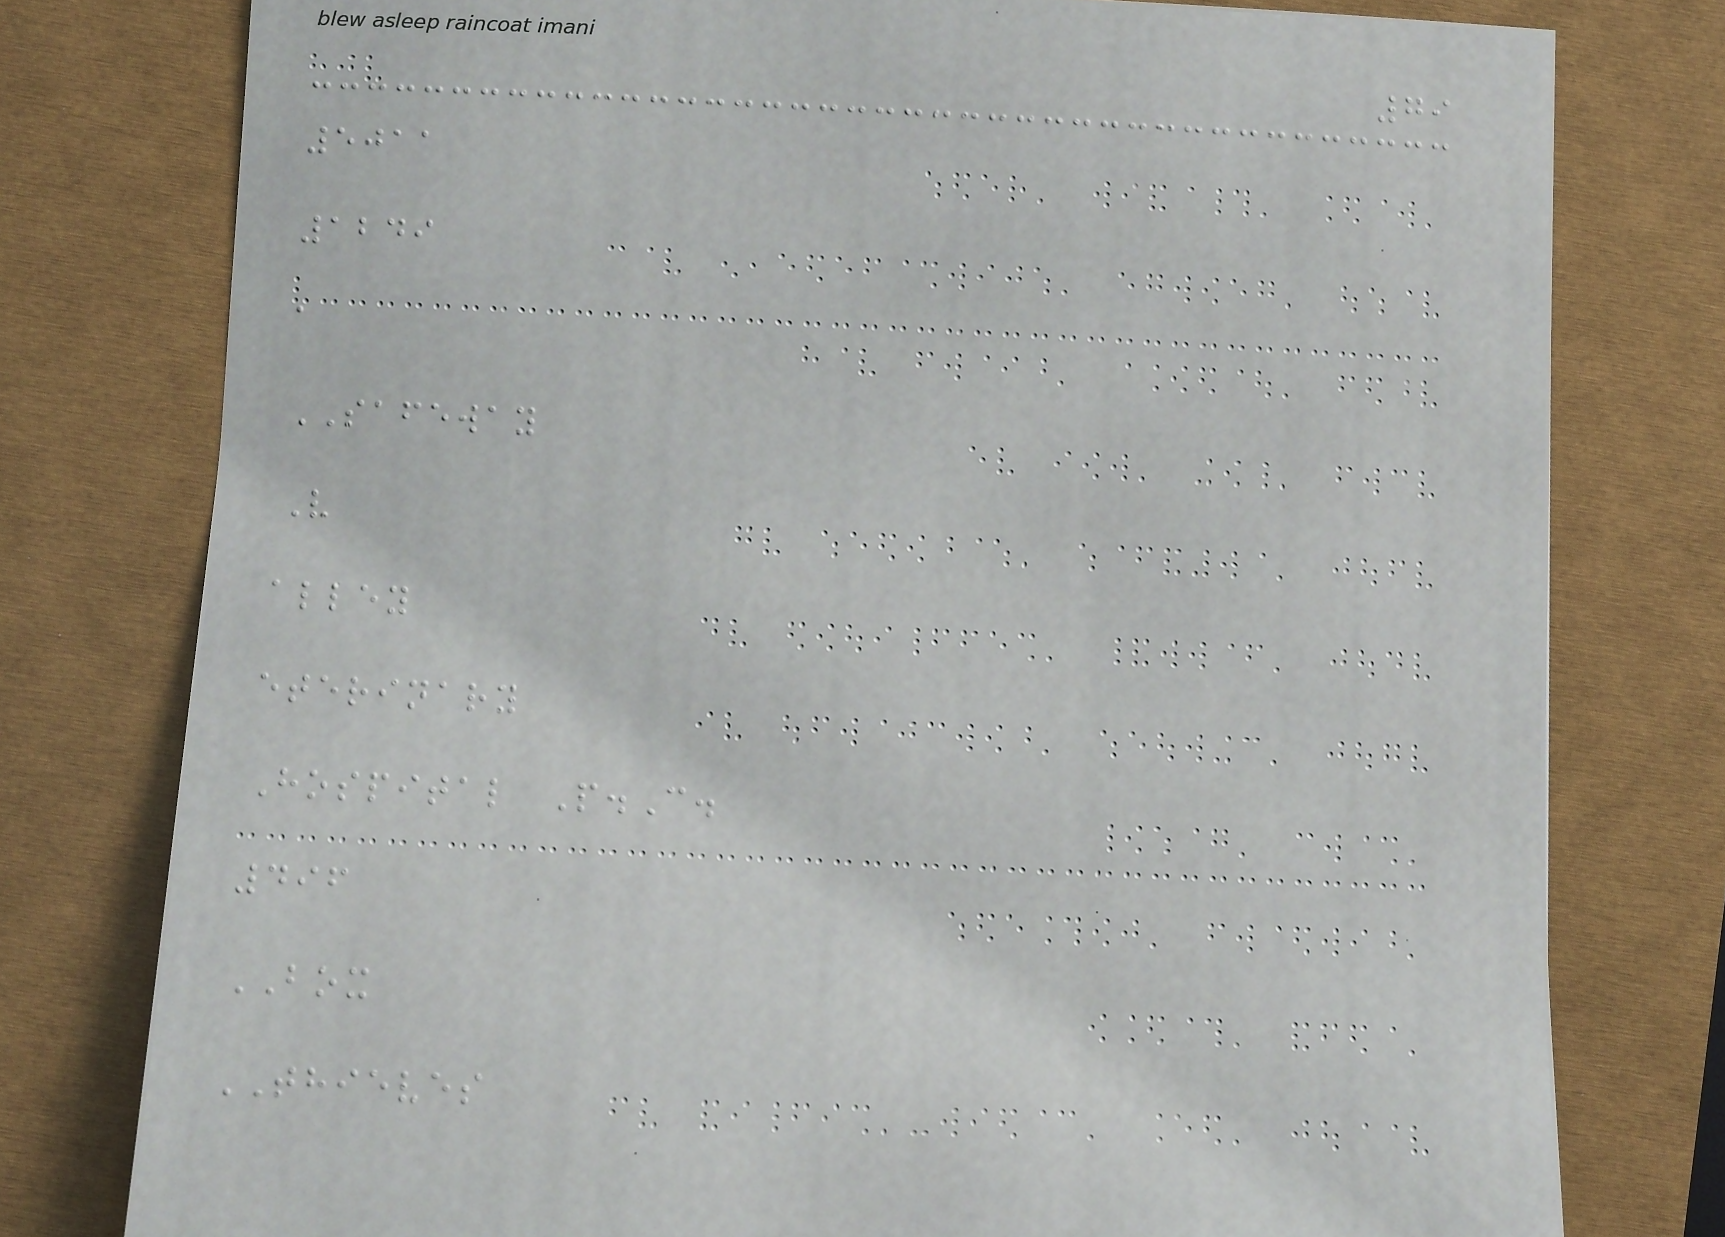79
5011
1249
a
SAFEWAY
V
alley
eterinary
Hospital P.C.
496
BOX
THIEVES
